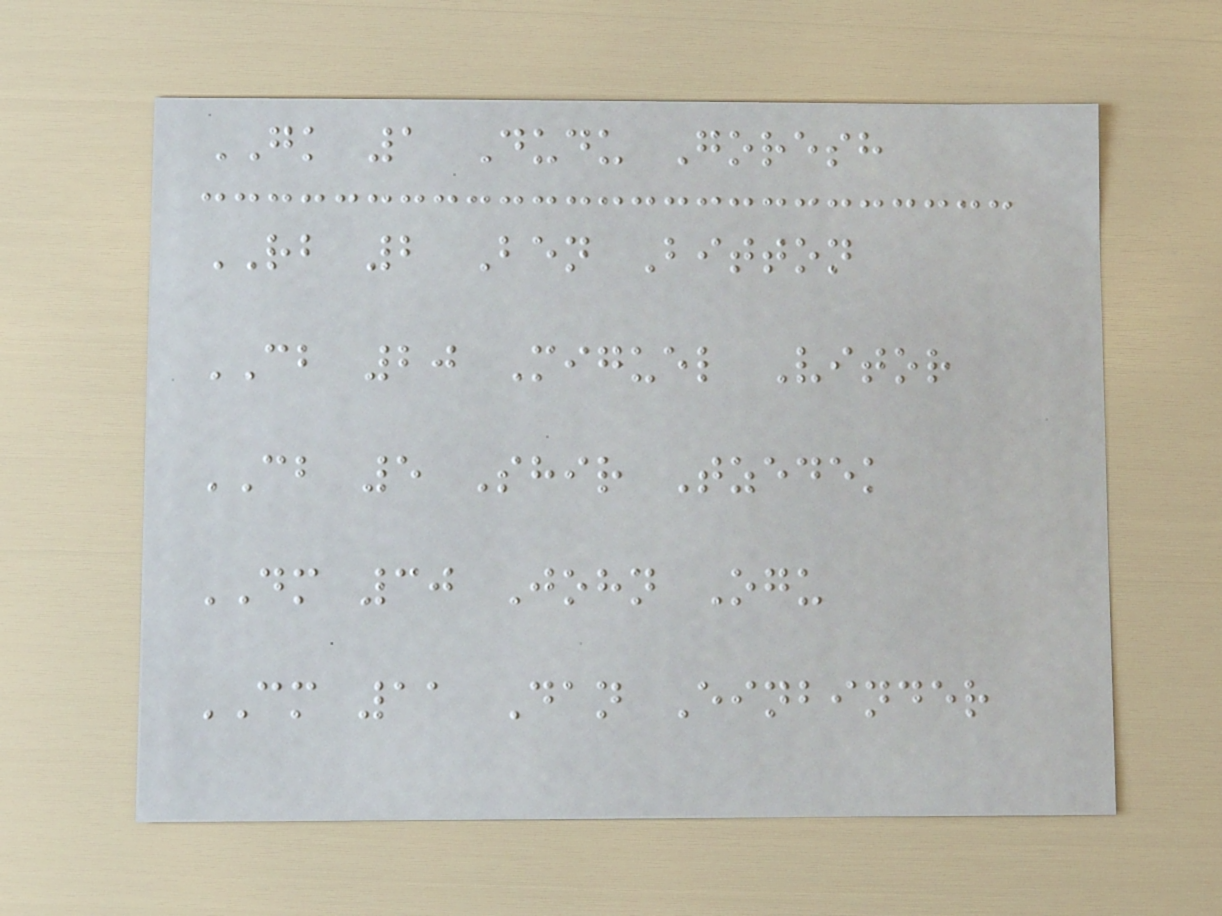GK 1 Dudu Goresh
RB 2 Ben Bitton
CB 20 Miguel Vitor
CB 5 Shir Tzedek
DM 30 John Ogu
CM 11 Dan Einbinder
